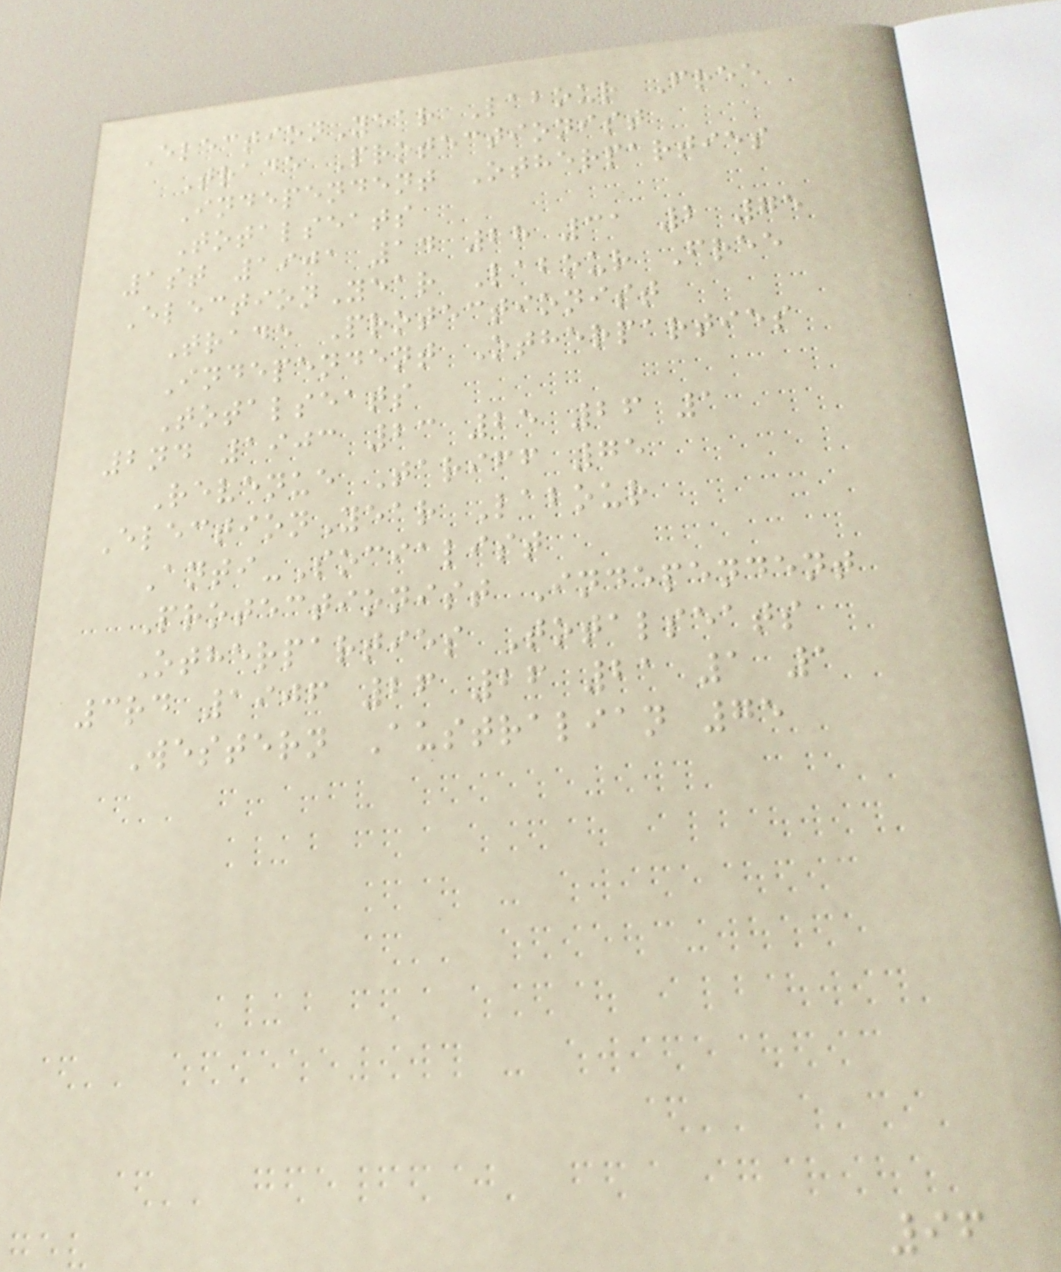ElectionYear Labour Free
Trade Protectionist
Independent Otherparties
Totalseats
1st 1901 14 28 31 2 75
ElectionYear Labour Free
Trade Protectionist
Independent Otherparties
Totalseats
2nd 1903 23 25 26 1
Revenue Tariff 75
ElectionYear Labour
Anti-Socialist
Protectionist Independent
Otherparties Totalseats
3rd 1906 26 26 21 1 1
Western Australian 75
96
